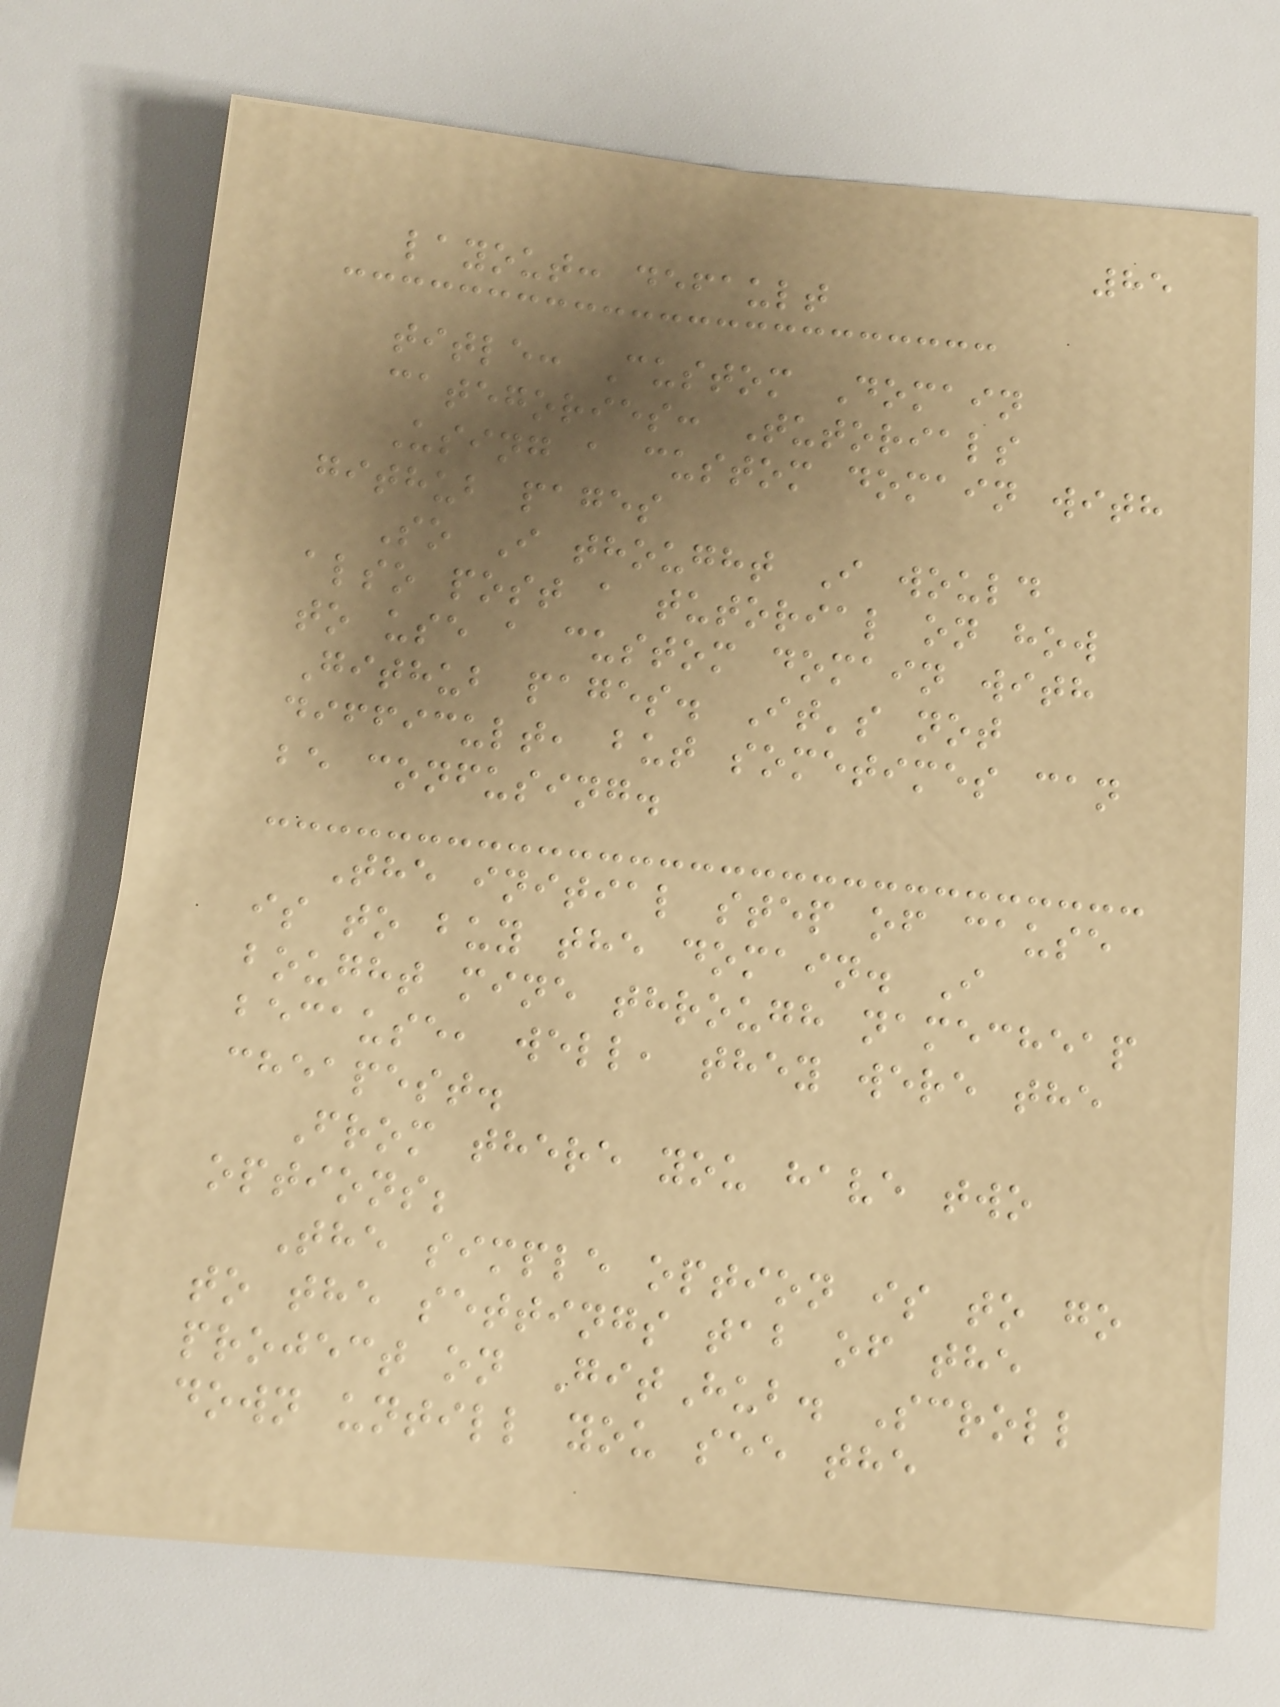85
layout: default
title: Custom Domain
categories: Tutorials
Using a custom domain with
github pages
So I thought I would
also post a tutorial on how
to use a custom domain with
Github pages. It's not
difficult, but sometimes can
be confusing.
The initial step of cause
is to buy the domain. I
bought mine through namecheap
because, well, they were the
cheapest.
From there you have two
options;
The simple option is to go
to the settings tab of the
project on GitHub. Scroll
down untill you see the
